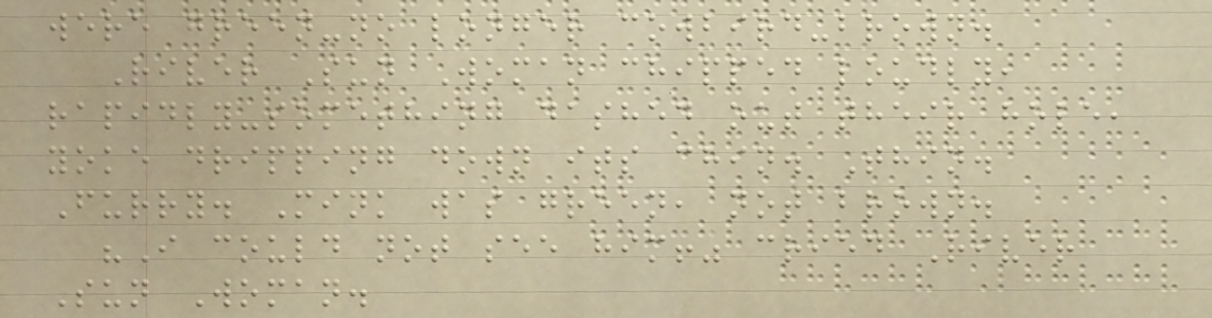were green-no longer cowbird-brown.
River Sun Woman chipped loudly,
rapidly-something dashed out their hole,
yoke dripping down its chin. Thin.
Furry. Mink was green, not brown.
"I could not see him!" cried River
Sun Woman.
